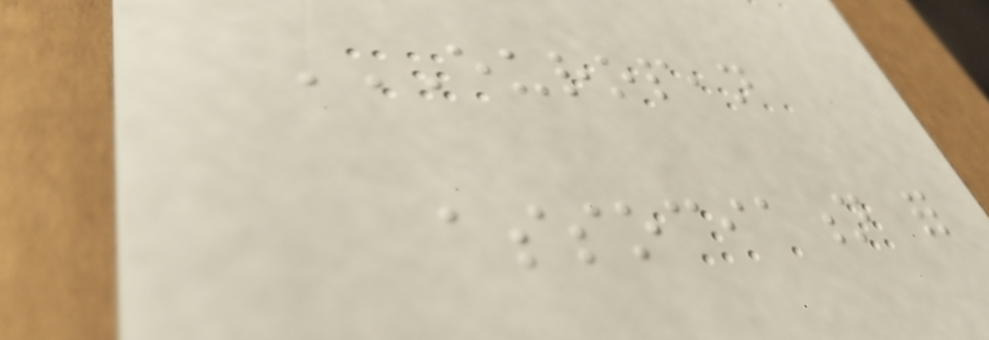EUROPEAN
ASSOCIATION FOR
